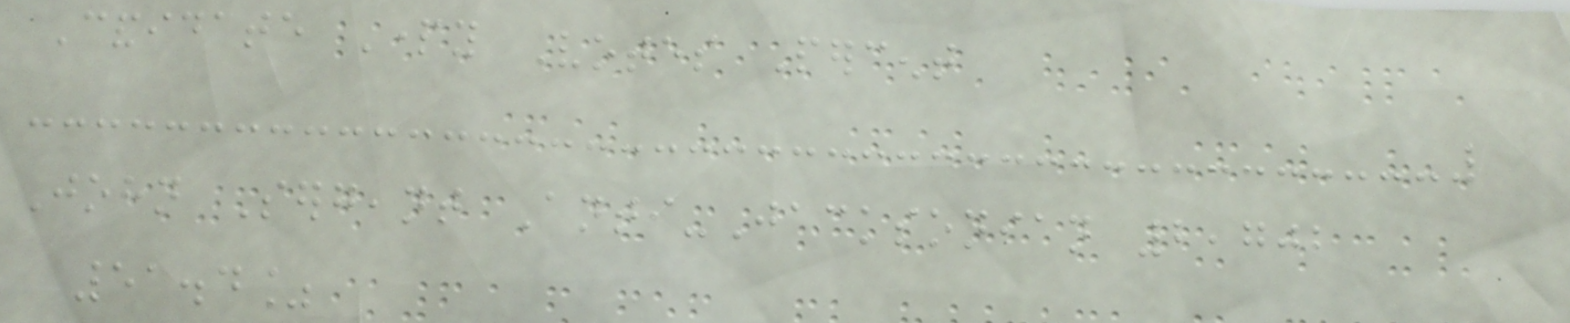Candidate Party Votes Percent
John Sergeant Anti-Jacksonian 2,702
51.4%
